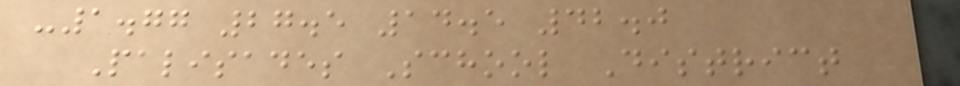-1.77 27.5 14.5 42.0
Palisades School District
